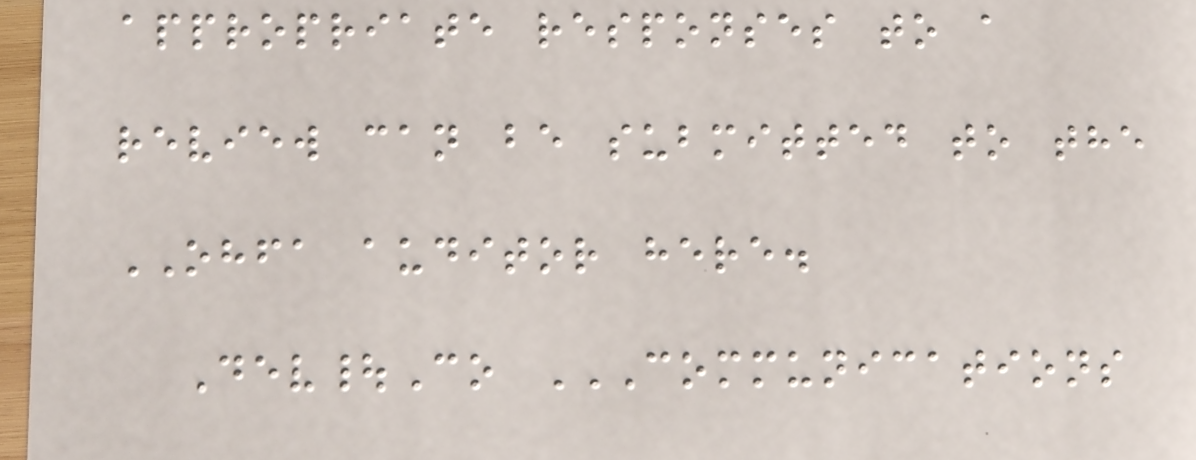appropriate responses to a
review can be submitted to the
OHFA auditor here.
Dev|Co COMMUNICATIONS
